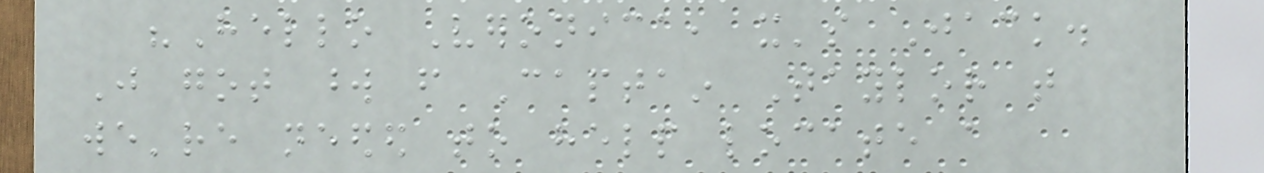"Hello Veronica, it's Jack.
Just got word from Captain Taylor that
we're needed to help locate a
